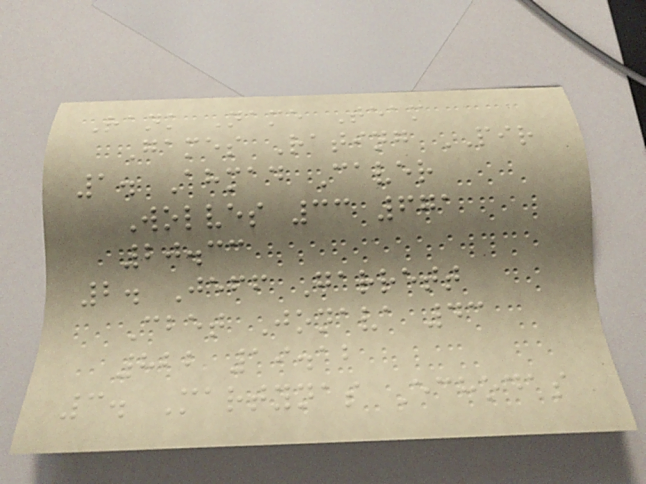Rank Name Team
Games Rating PIR
1. Ahmad Caver
Wolves 33 671
20.33
2. Jeff Garrett
Cbet Jonava 43
822 19.12
3. Martynas Echodas
